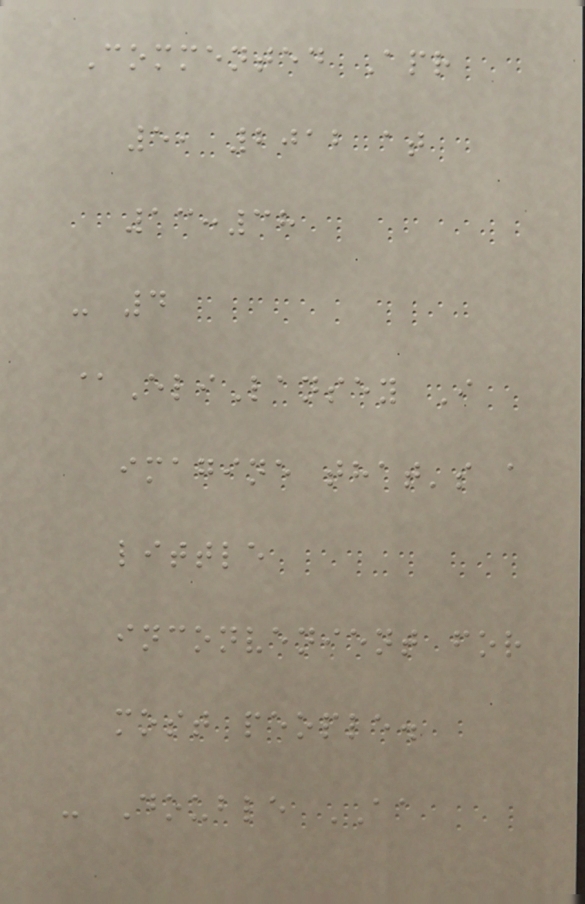Commented Apr
5, 2012 at
13:38
- 4
@EliLansey I
imagine that's a
little
inconvenient for
most people.
- Double AA
